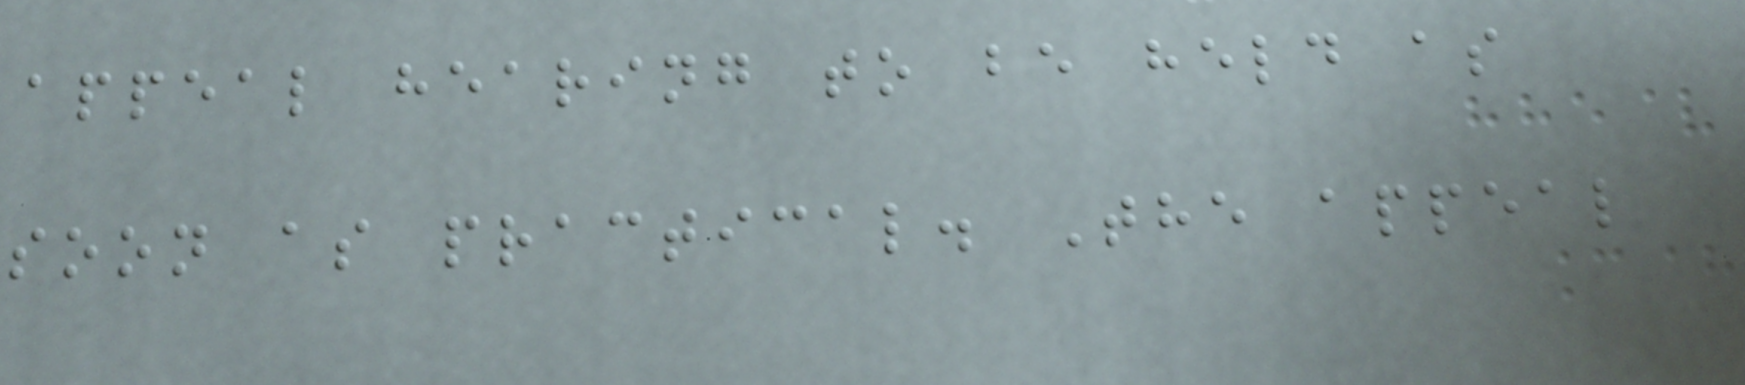appeal hearing to be held as
soon as practical. The appeal
